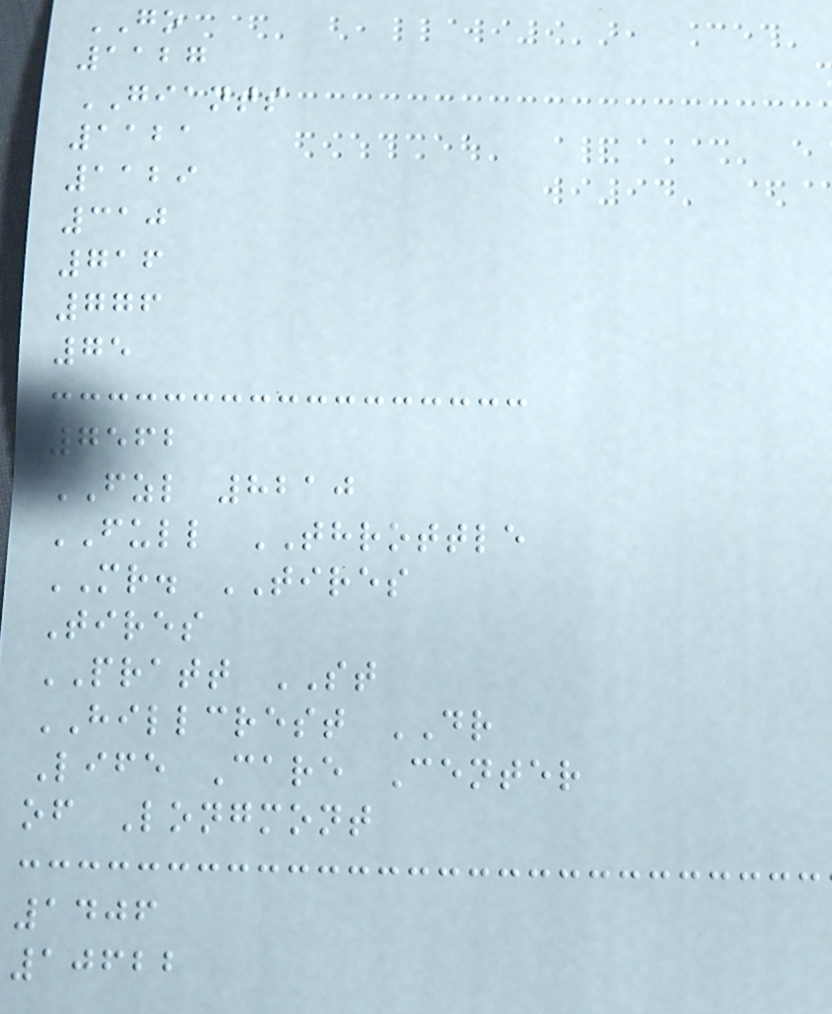GO
1127
GIANTS
1121
1129
310
716
776
75
7562
FZL 8210
FULL THROTTLE
MR. TIRES
Tires
PRATT ST
HILLCREST DR
Life Care Center
of Longmont
1406
10622
